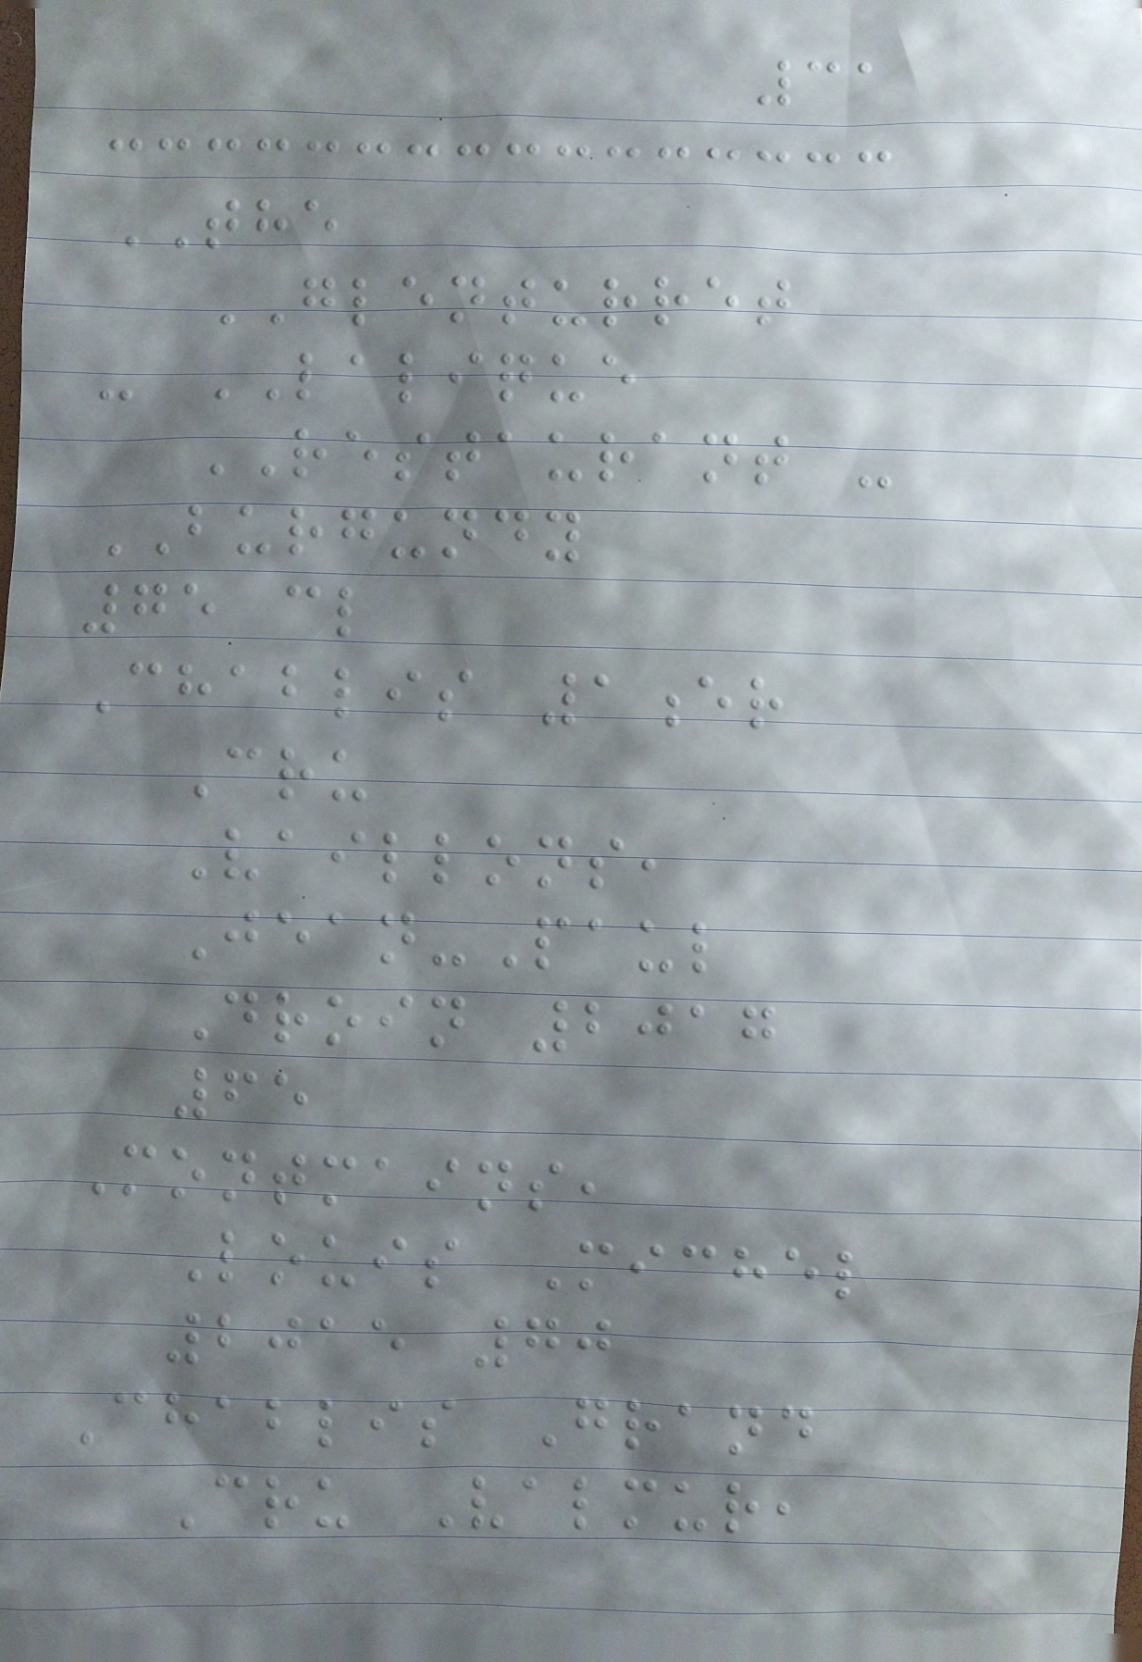31
THE
GLENTURRET
- LALIQUE
RESTAURANT -
BURGUNDY
75 cl
Chablis 1er
Cru
Vaillons,
Jean-Paul
Droin 2017
65
Montmains,
Louis Michel
2015 70
Chablis Grand
Cru Valmur,
